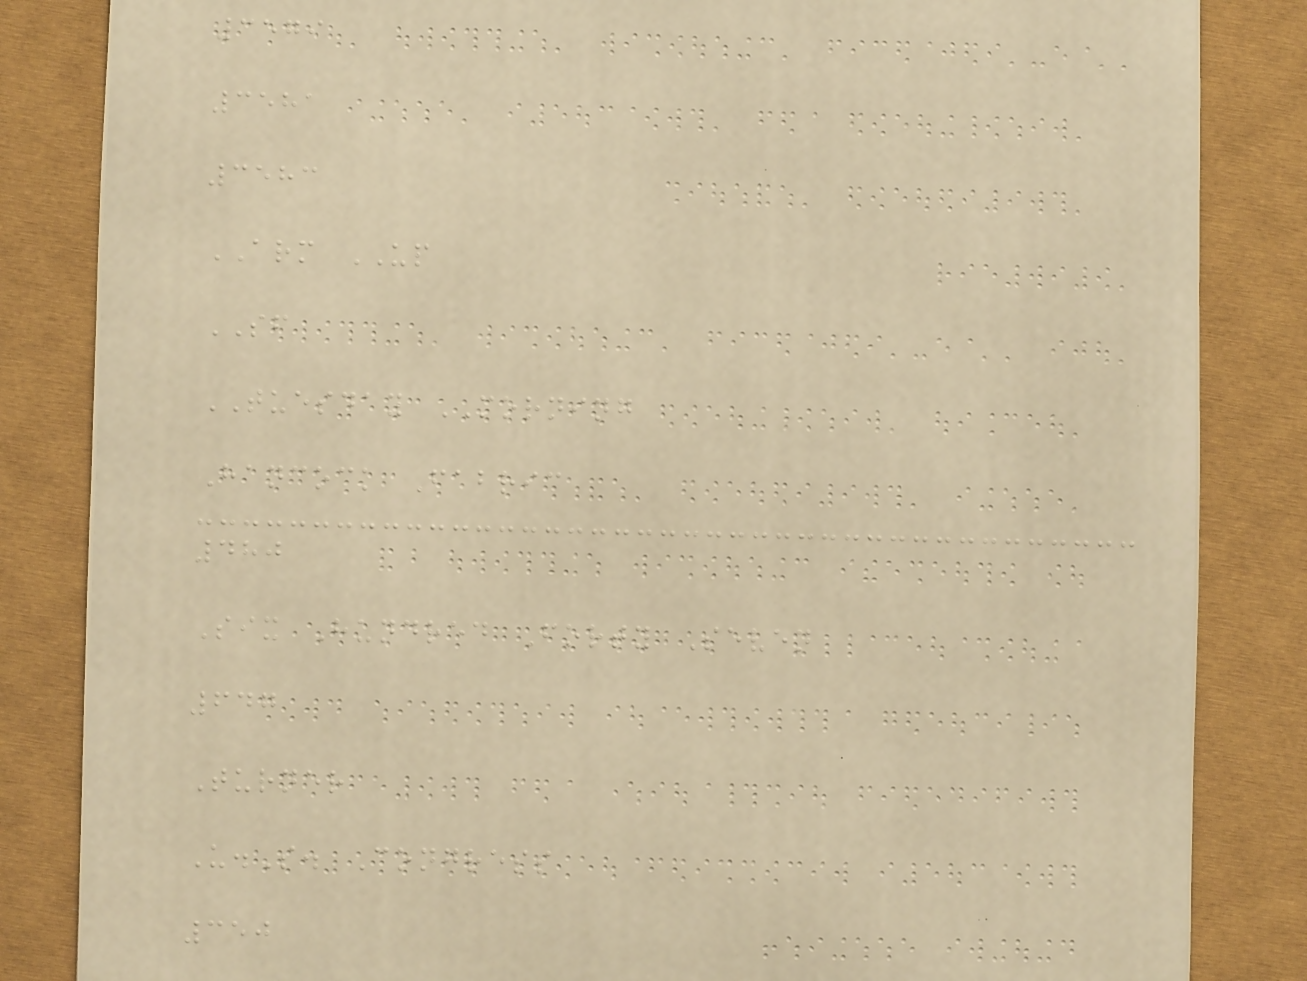3579
3581
3583
ARM UP
SF
TUESDAY MORNING
Hancock Fabric
480
Six Hundred Forty Seven
647
Turner
U.S. Congress
350
